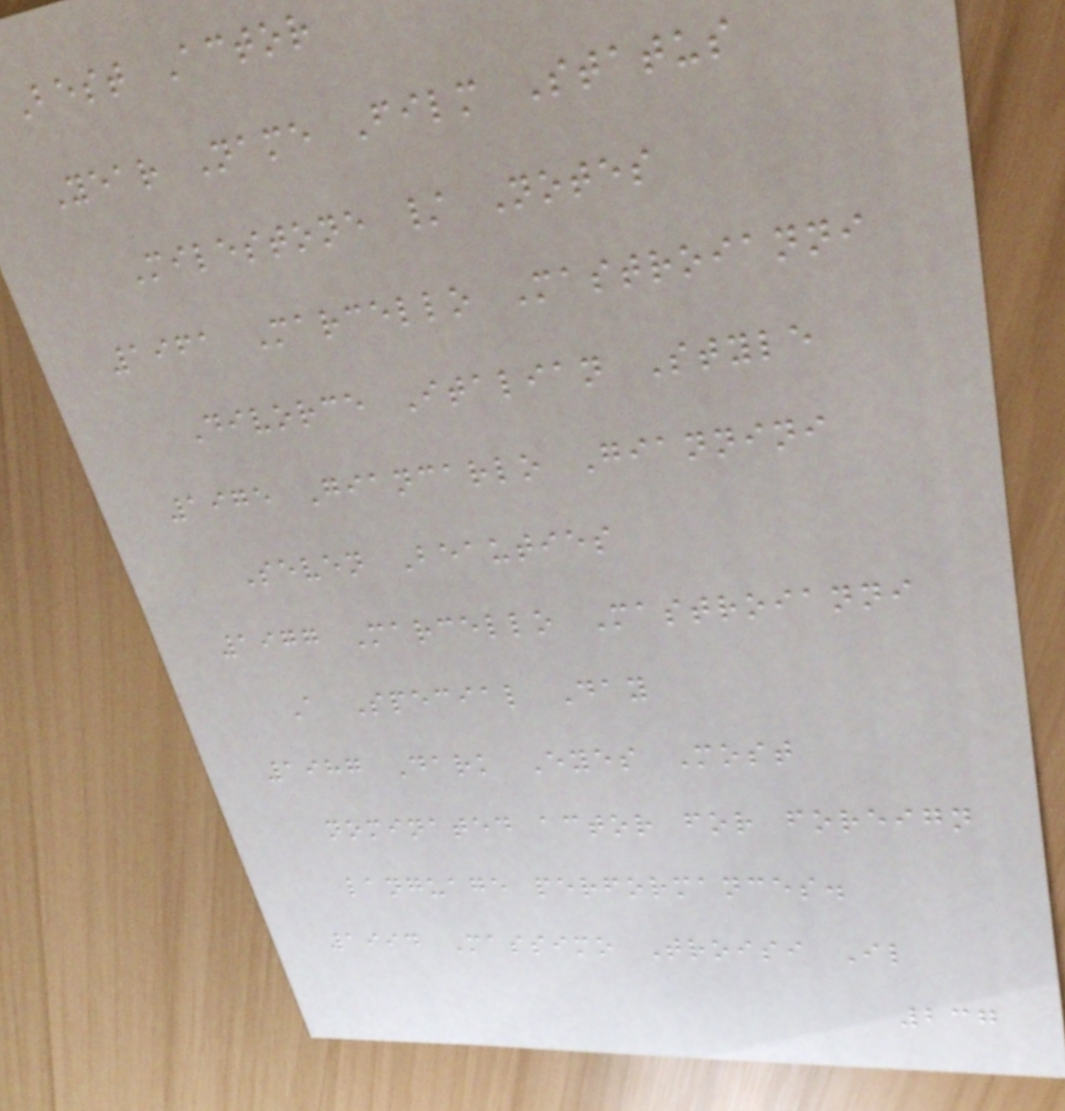Best Actor
Year Name Film Status
Milestone / Notes
1961 Marcello Mastroianni
Divorce Italian Style
1975 Giancarlo Giannini
Seven Beauties
1977 Marcello Mastroianni
A Special Day
1987 Dark Eyes Most
nominated actor for foreign
language performances.
1994 Massimo Troisi Il
237
